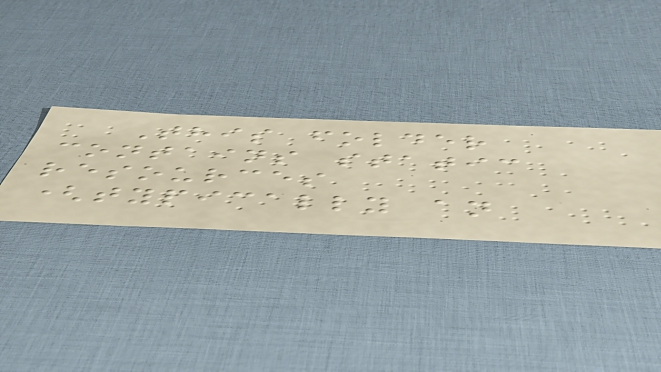This folder
contains static
resources
(typically an
